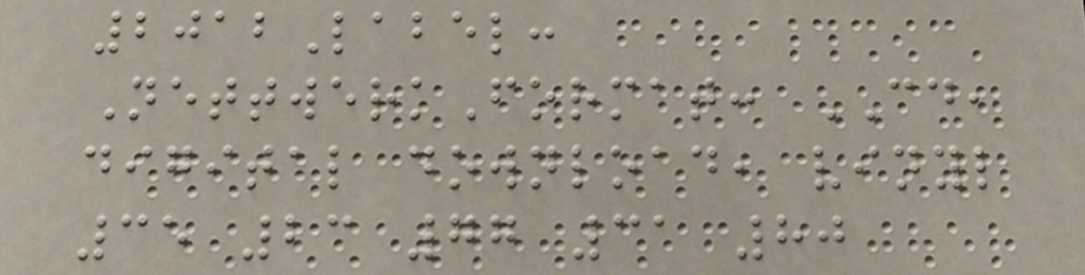2012Label:
NettwerkFormat: CD,
digital download, vinyl
35 23 77 31 80
